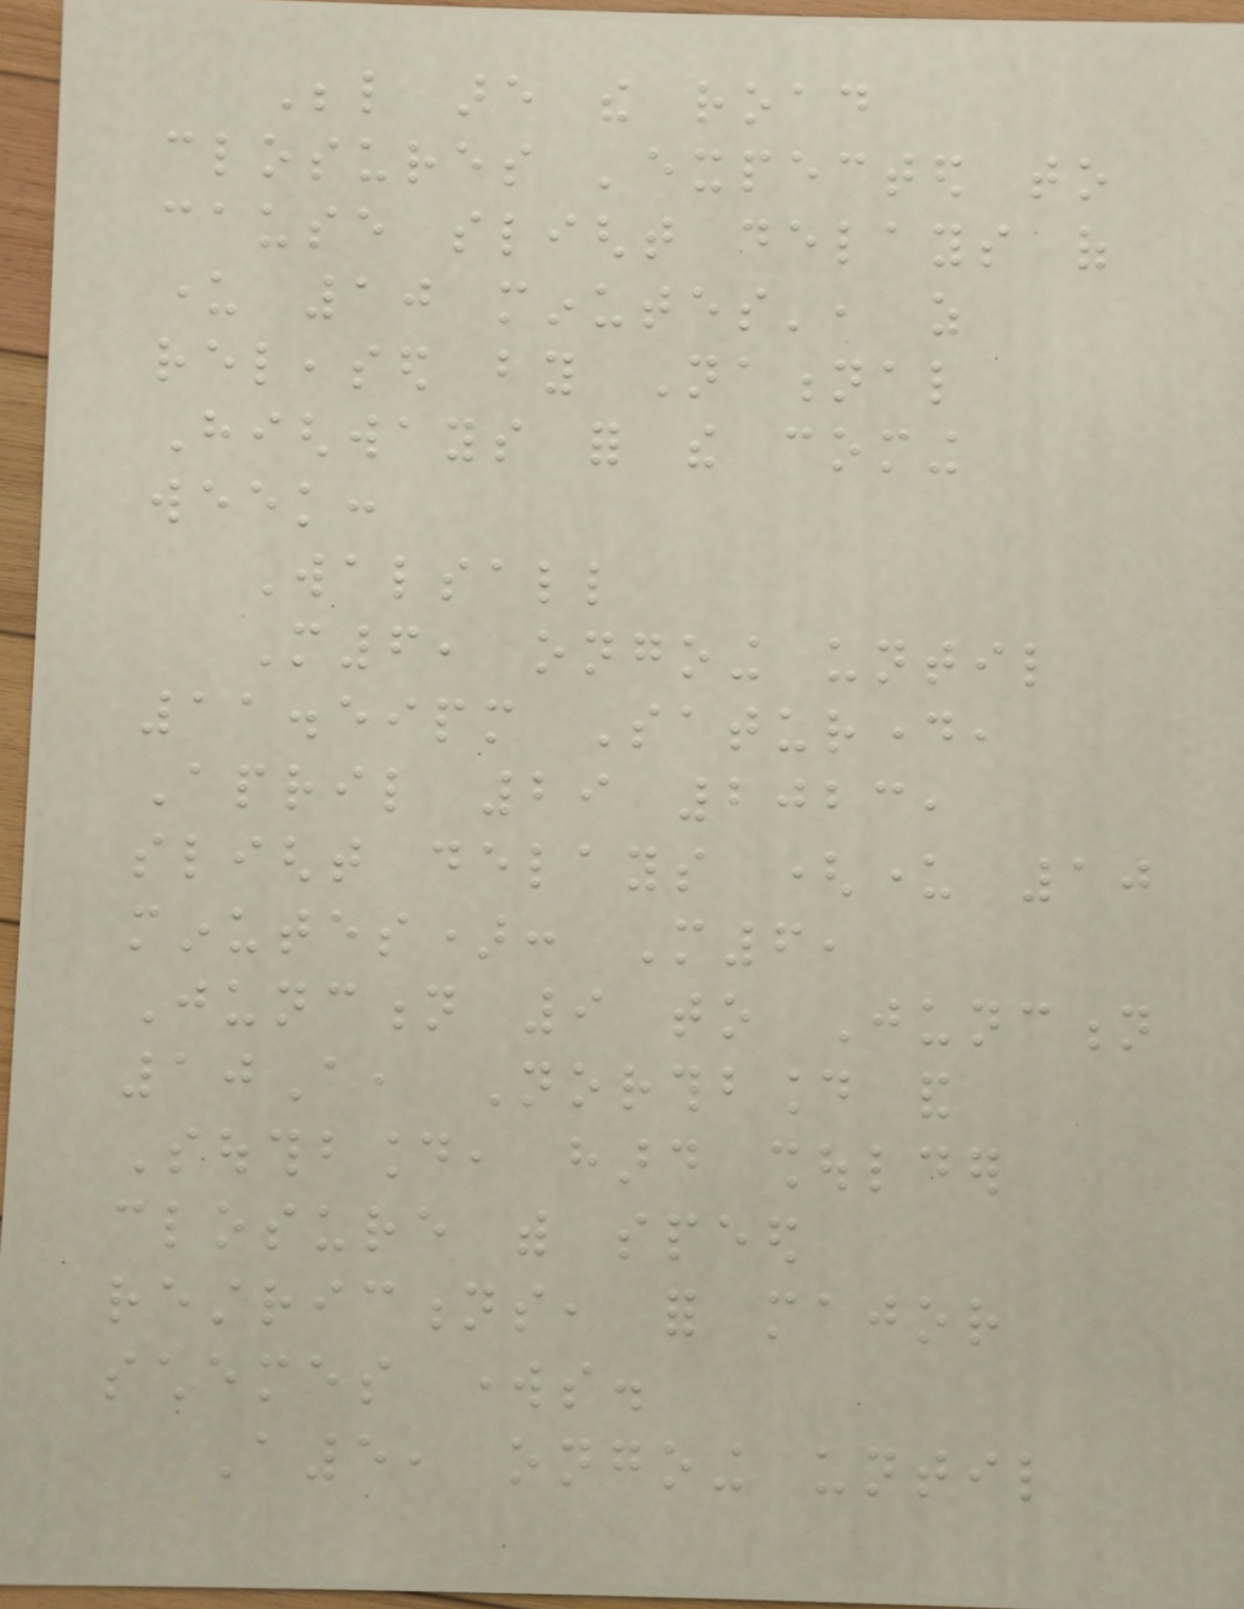Below are the road
closures 'expected to
cause slight delays of
under 10 minutes', as
released by National
Highways for the coming
week:
Walsall
M6, ongoing until
11.59pm Saturday,
April 29 2023,
slight delays (under 10
minutes): M6,
Junction 9 to Junction
10A, Northbound and
Southbound, hard shoulder
closure with speed
restrictions, for major
schemes works.
A5, ongoing until
